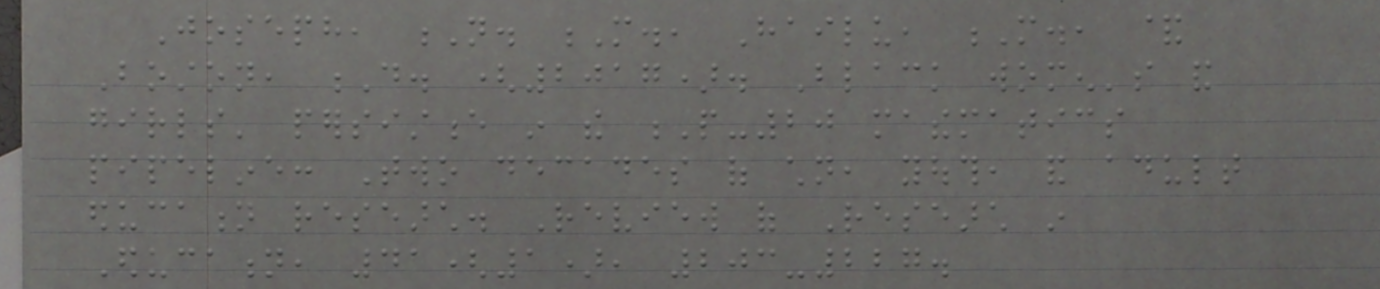Joseph, N. M., Hailu, M., &
Boston, D. (2017). Black women's and
girls' persistence in the P-20 mathematics
pipeline: Two decades of children, youth, and adult
education research. Review of Research in
Education, 41(1), 203-227.
